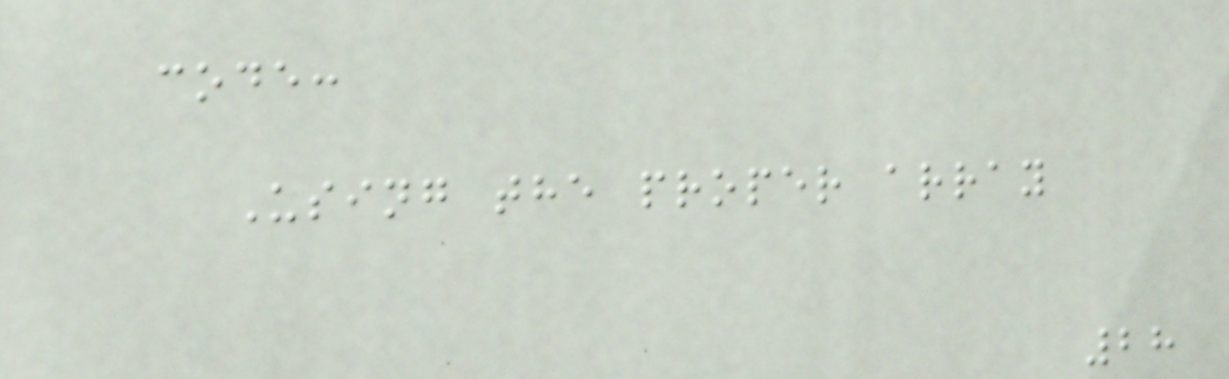code:
Using the proper array
28
